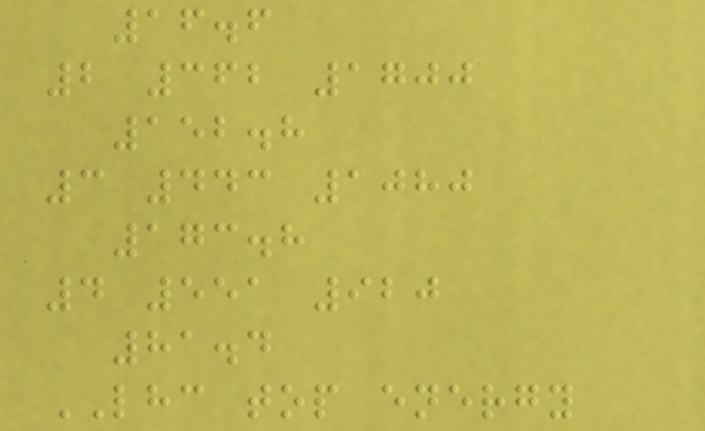16.6
2 362 1700
152.8
3 443 1080
173.8
4 551 920
81.4
LHC top energy
